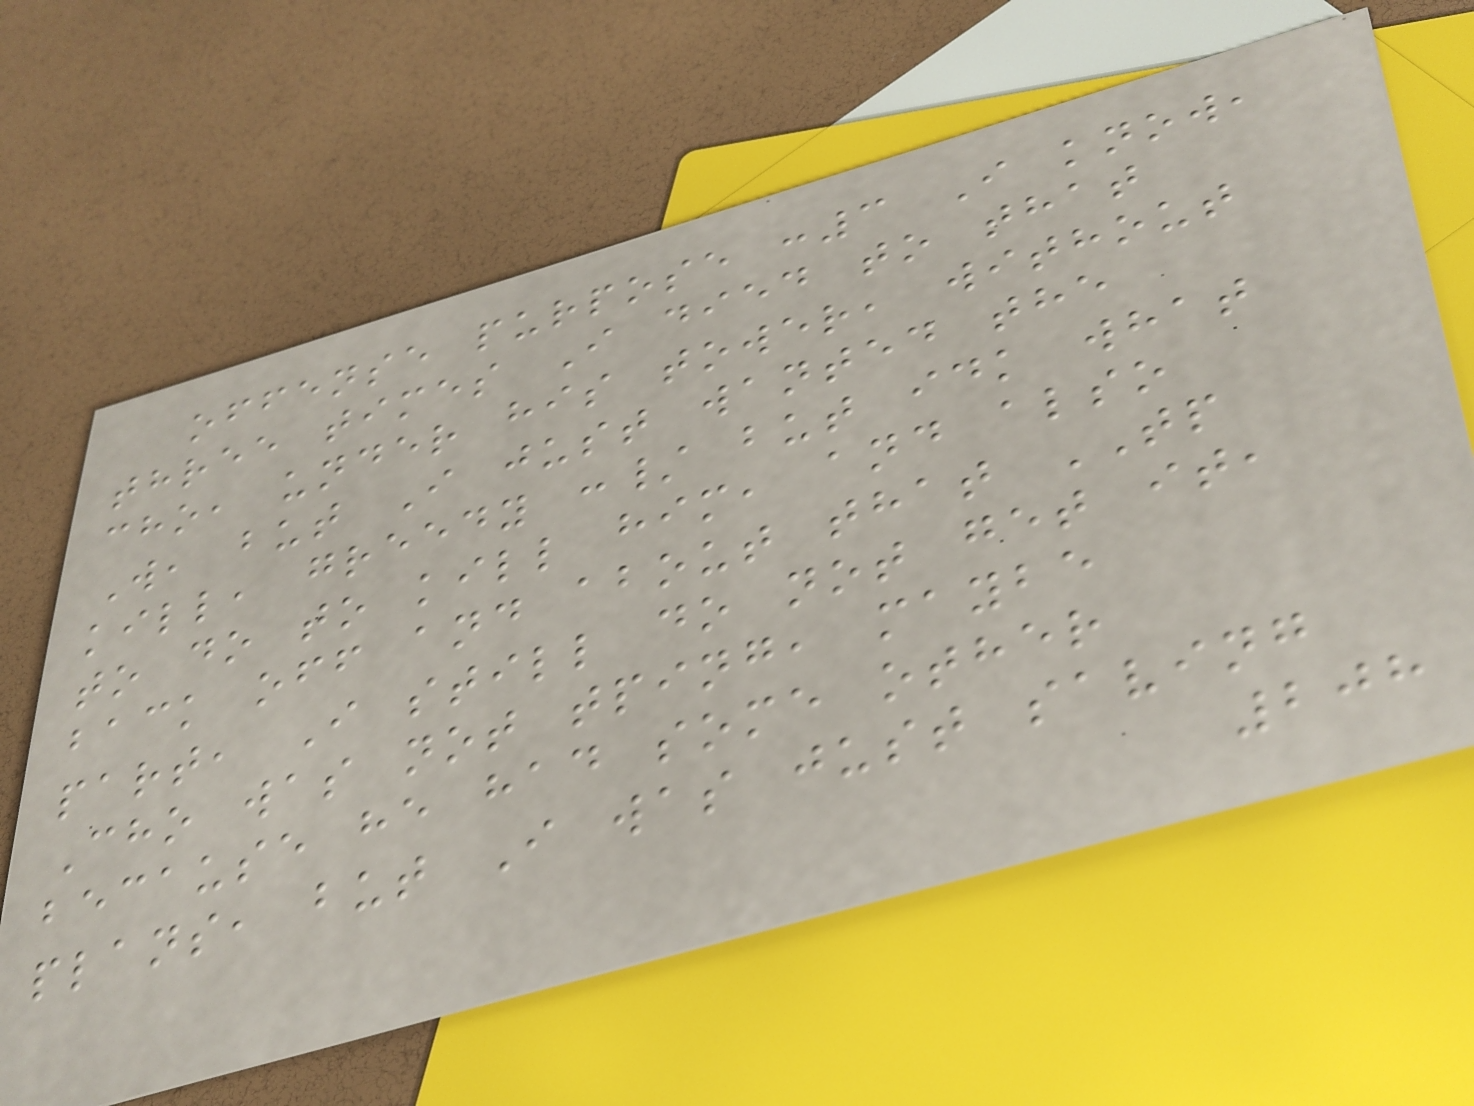offense purpose :3 I know,
three times I died to that
cho, under his tower, without
W, but I just wanted the
kill, greedy :/ but idk what
to do to kill him, and also
back off and about that TP
part, I still do not get it,
Cho was not tping, maybe
because he had some other
plans, but I was just saving
208
